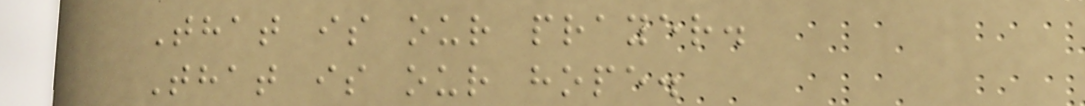That is our prayer.
That is our hope.
